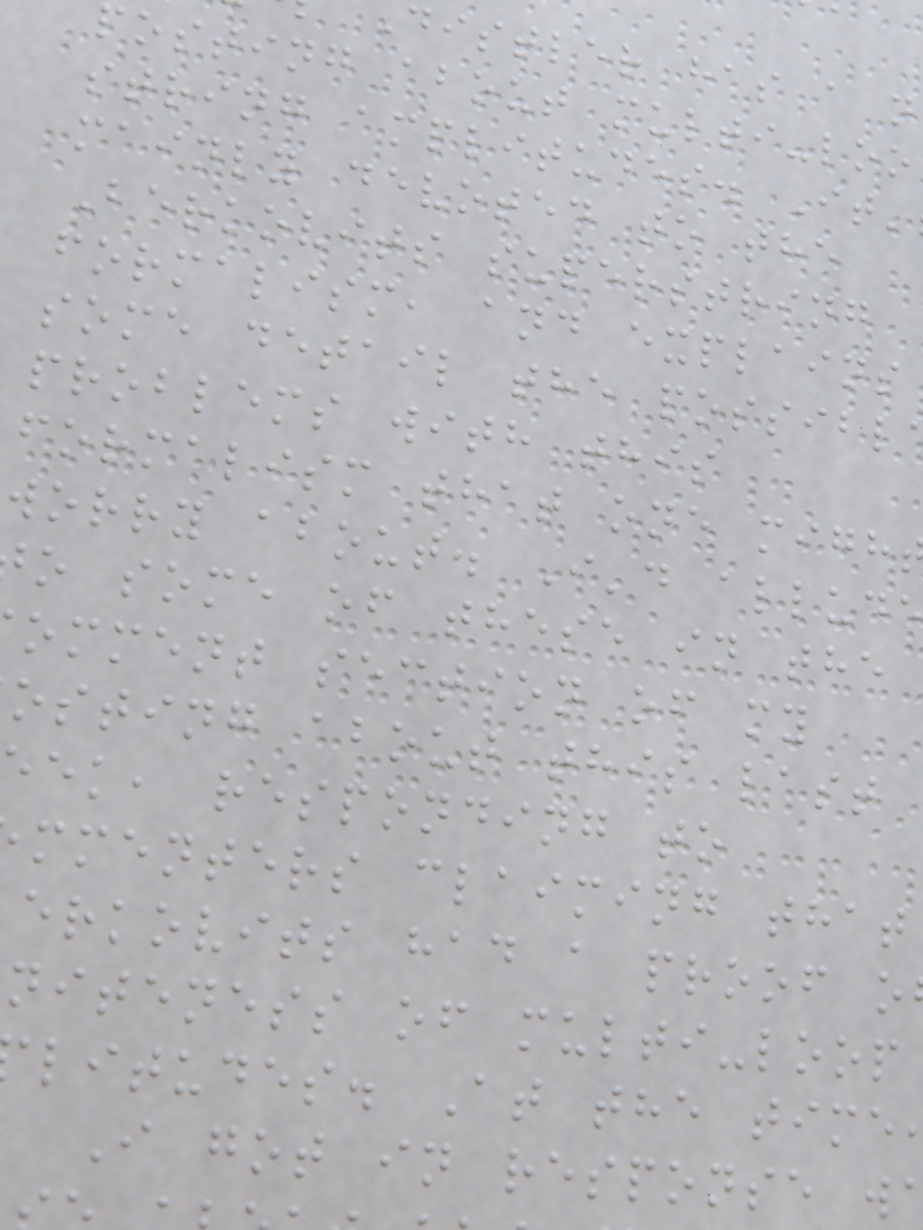distler has a n
posting about multi-loo
string amplitudes. It'
mainly devoted to the
Berkovits superstring
formalism, and explains
some detail the possibl
problems with this
formalism that one migh
worry about. I'd allud
o some of these in the
omment section of my
osting about this last
ek, responding to
mmenters claiming that
erkovits had a proof o
niteness of multi-loop
litudes. At the time
I got in response w
